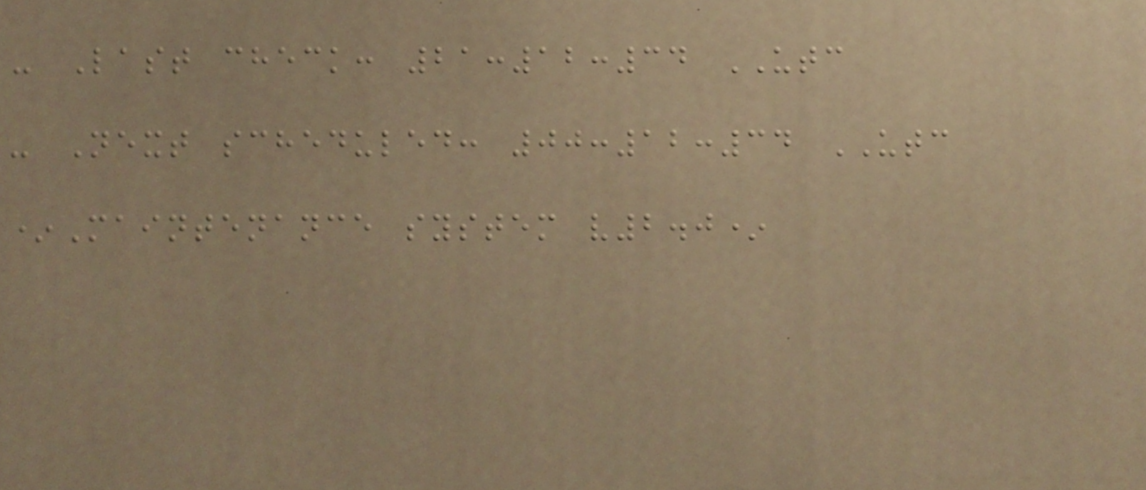- Last check: 21:12:34 UTC
- Next scheduled: 00:12:34 UTC
*Maintenance system v2.0*
